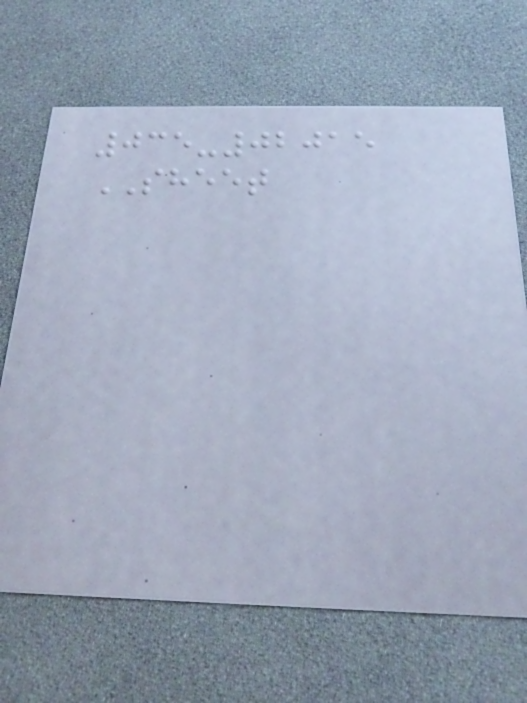035-02015
SHEET
